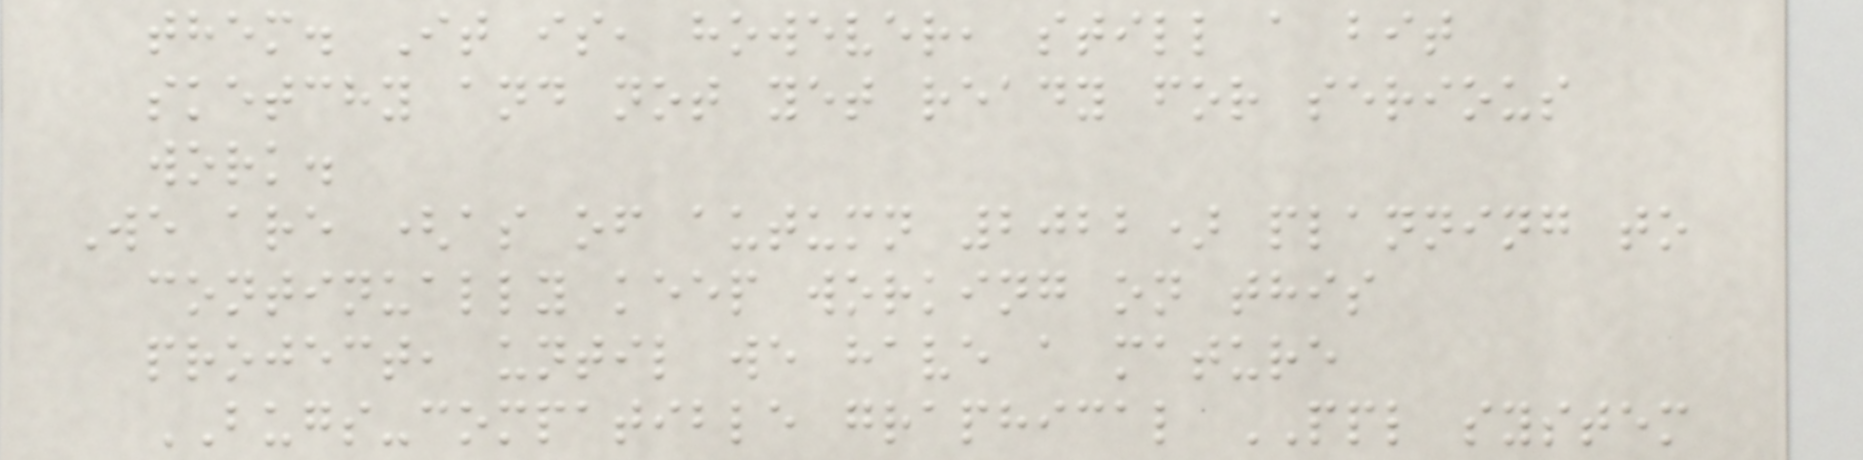them. It is, however, still a bit
sketchy and not yet ready for serious
work.
We are (as of autumn 2022) planning to
continually keep working on this
project, until we have a mature
BUGS-compatible graphical PPL system
